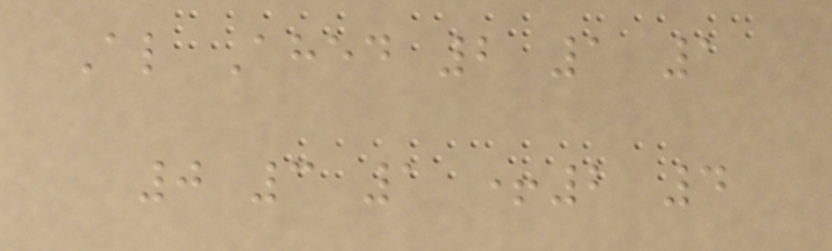Al Ahed 2 1 1
0 3 1 +2 4
